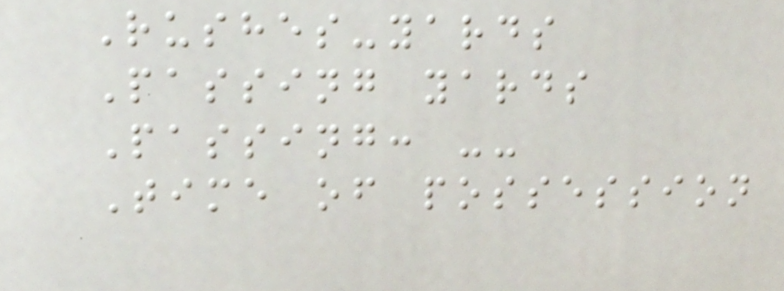Rushes-yards
Passing yards
Passing: --
Time of possession
